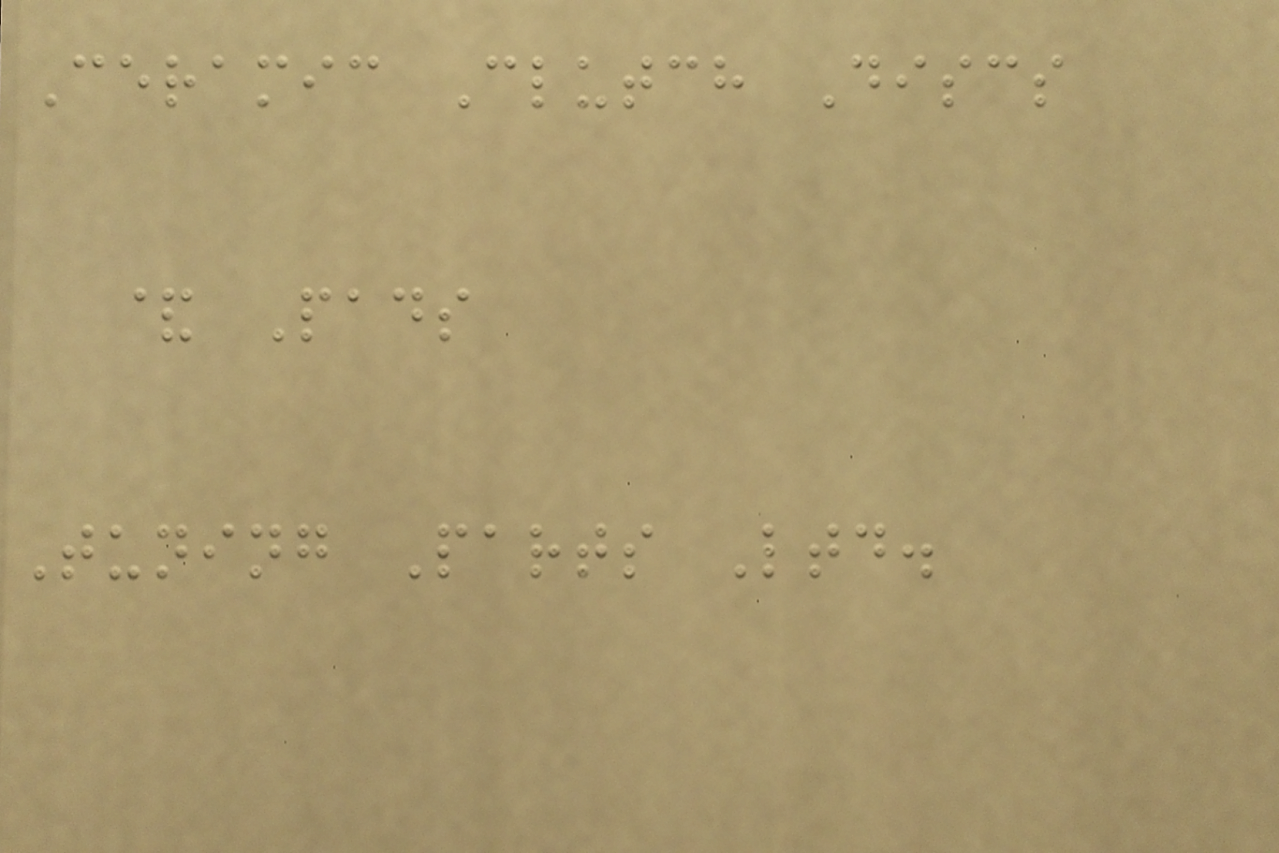Ceramic Clutch Discs
& Pads
Tuning Parts Ltd.
